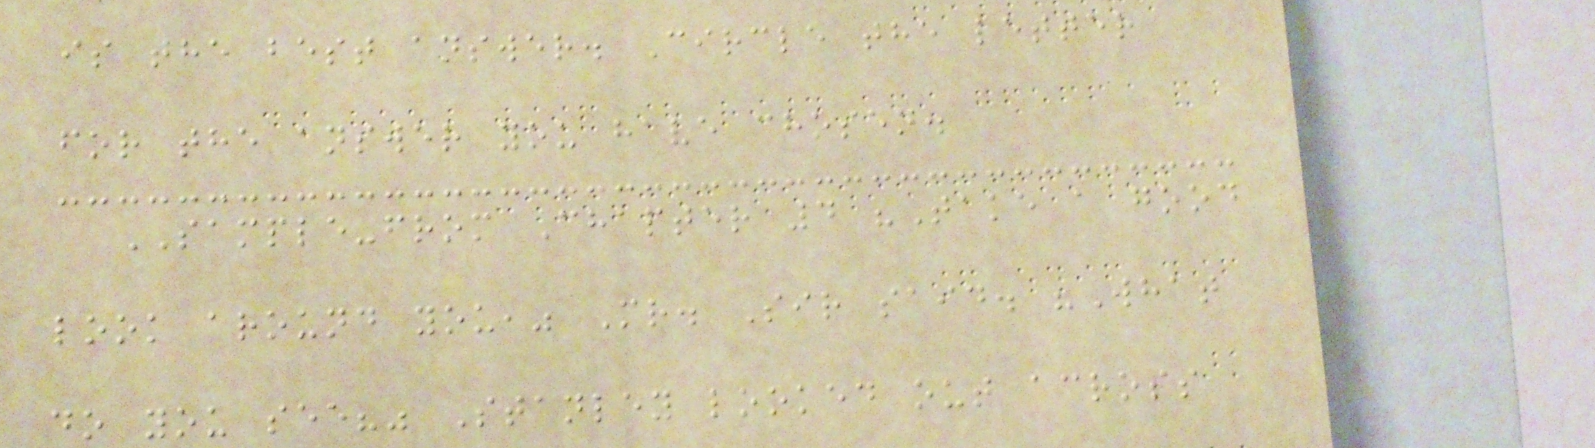is the best answer. Circle the letter
for the answer you have chosen.
SAMPLE-from Chapter 4 "Take a good
look around you," Mr. Sir said. "What
do you see?" Stanley looked out across
